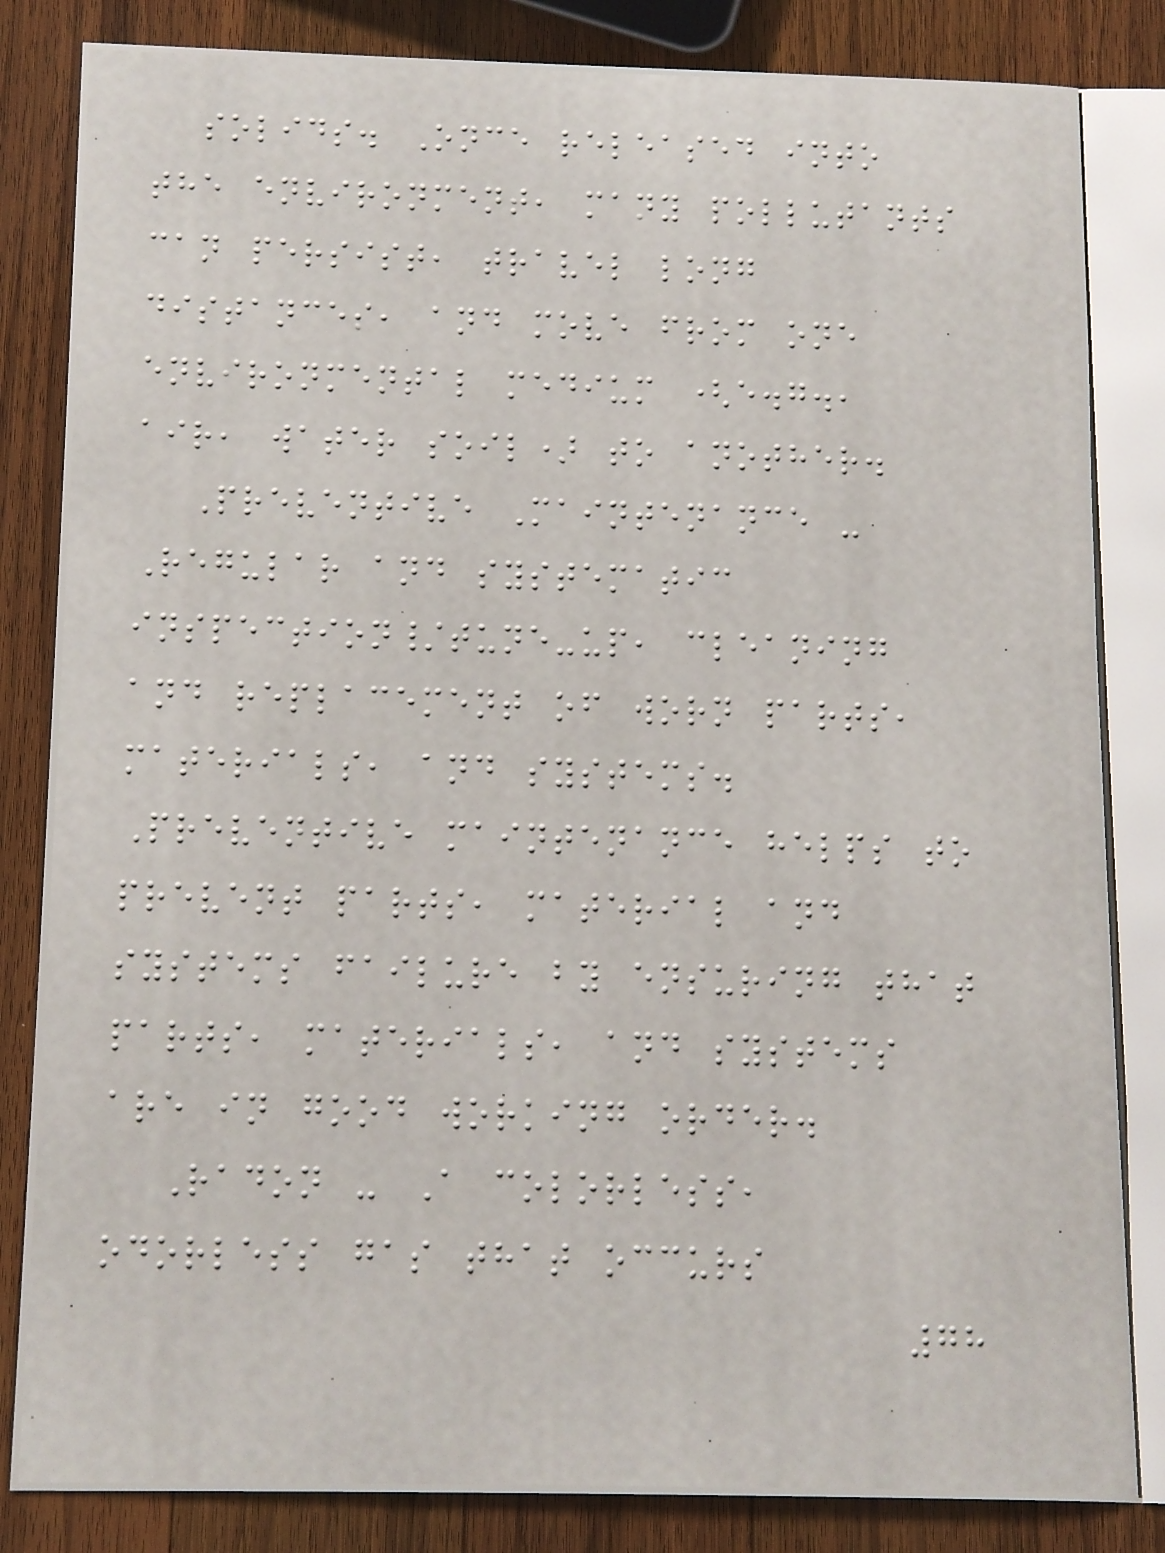solids. Once released into
the environment, many pollutants
can persist, travel long
distances, and move from one
environmental medium (e.g.,
air, water soil) to another.
Preventive Maintenance -
Regular and systematic
inspection/tune-up, cleaning
and replacement of worn parts,
materials, and systems.
Preventive maintenance helps to
prevent parts, material and
systems failure by ensuring that
parts, materials, and systems
are in good working order.
Radon - A colorless,
odorless gas that occurs
78
